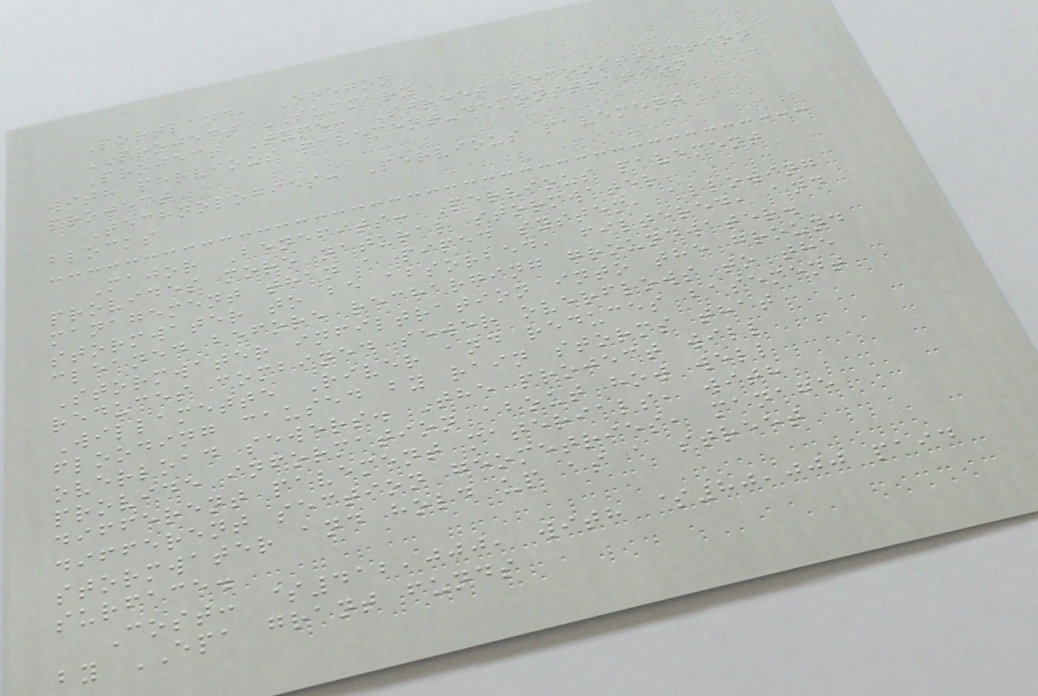Portland, Oregon
PROJECT SUMMARY
Project Type: Street reconstruction
with pervious pavement-demonstration
project
Technologies: Pervious pavement
blocks
Major Benefits: Pervious pavement
provides more natural stormwater
management than a piped system, allowing
stormwater to be absorbed, filtered, and
cleaned before recharging groundwater.
Stormwater infiltration into the ground
reduces combined sewer overflows to the
Willamette River and reduces basement
flooding caused by rain storms that
overload sewers. The project will
provide information about how well
different pavement materials, with
different section geometries, manage
stormwater and hold up as a street
surface.
Cost: $412,000, with $80,000 paid
by EPA grant funds
